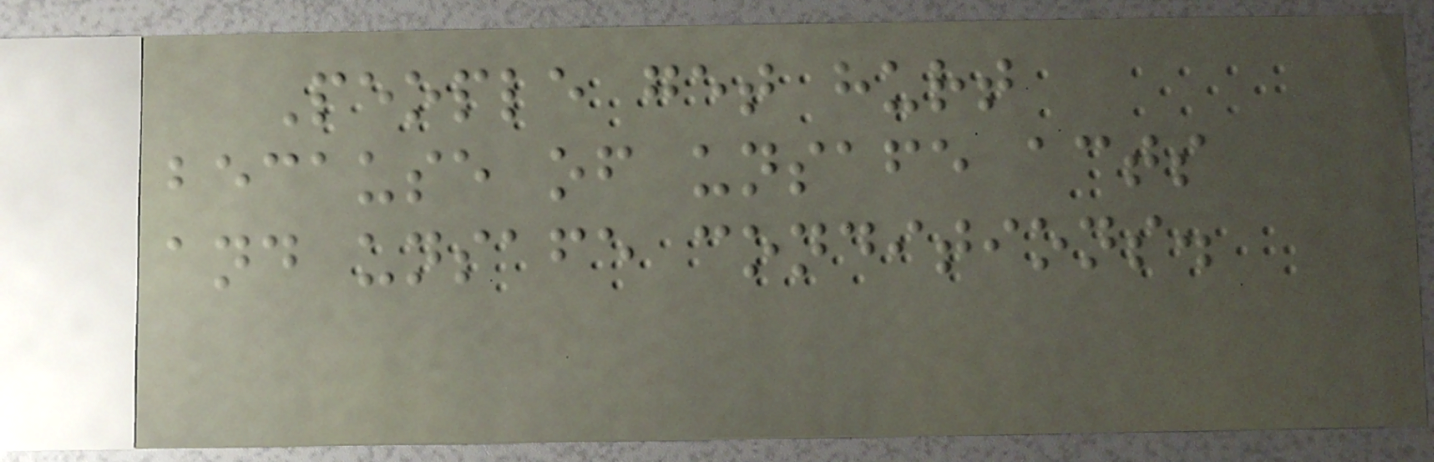People get hurt
because of unsafe acts
and unsafe conditions.
